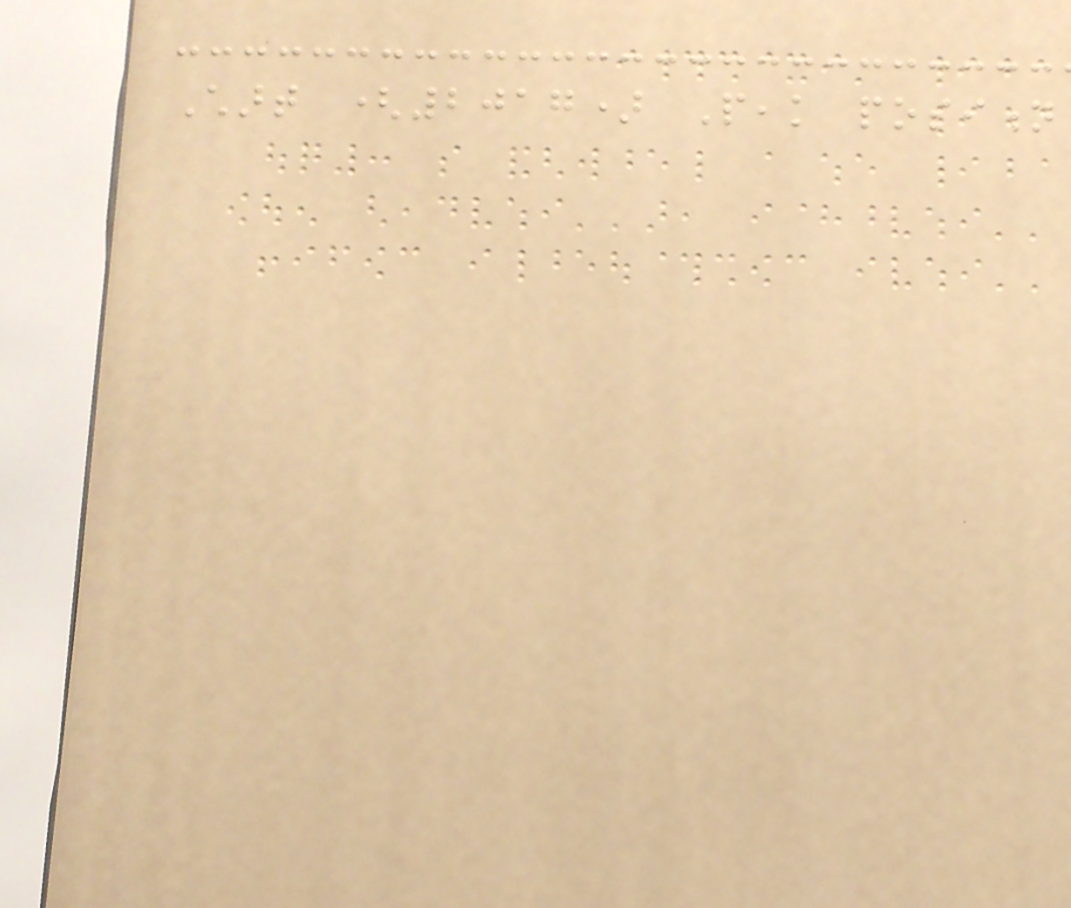Chart (2017) Peak position
